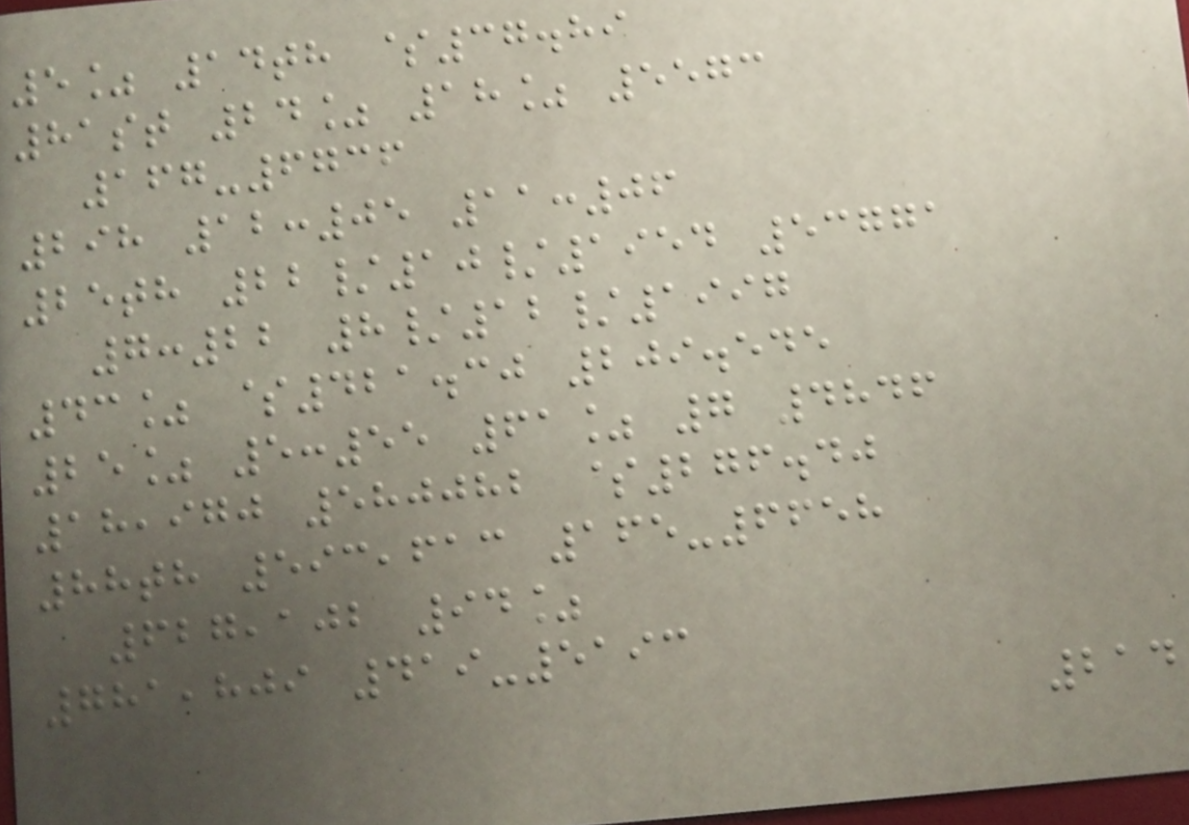5% 14th $37.89
81st 24% 18% 5573
167-6736
298 12:05 11:06
25th 22/10/1954 53771
7:22 8/12/1997
43% $421.30 209.545
25% 5:55 61% 7 4846
18,970 580082 $276.40
88th 593,613 165-6658
627,102 94%
781,809 419-5193
214
